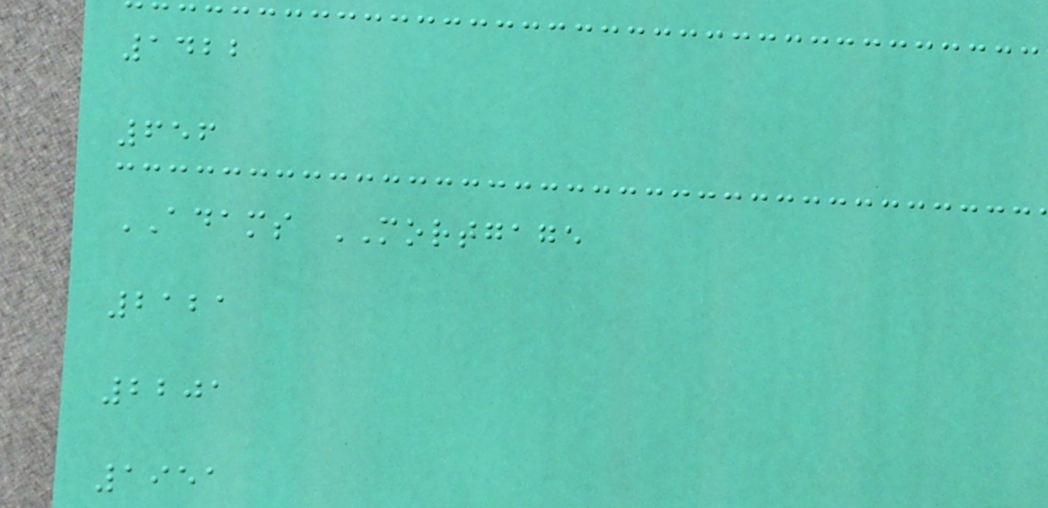1422
656
ADAMS MORTGAGE
2121
2201
1951
